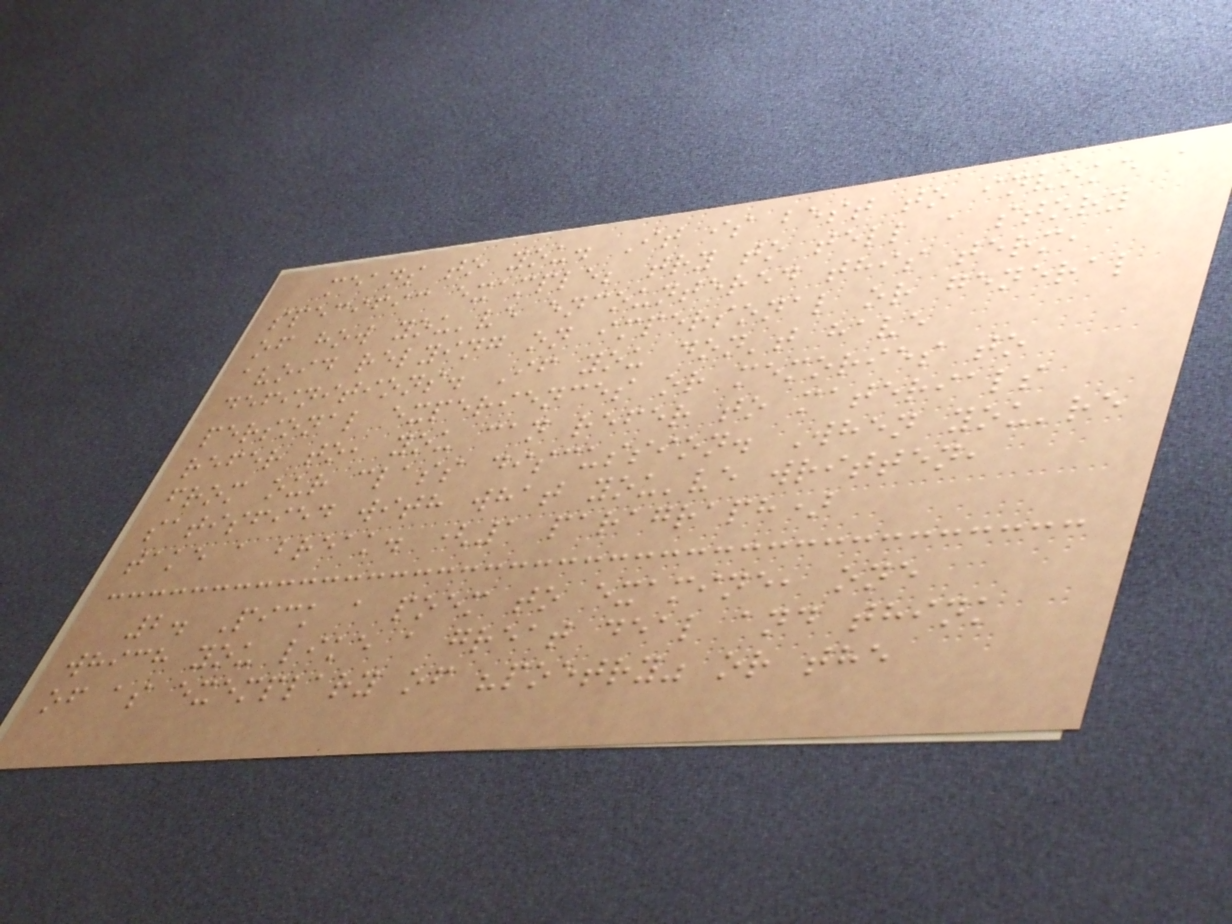means to you. It is best to invoke a
specific example; try to tell a story
of how you've encountered this term,
avoid relying on impersonal or general
definitions. If you don't have
personal experiences or memories to
refer to, you can refer to materials
from our class discussion. When you're
satisfied with what you've written,
take a break. (1 paragraph)
2. Pick a poem to examine, one
which you like a great deal and think
of as exemplary of "poetry" or the
